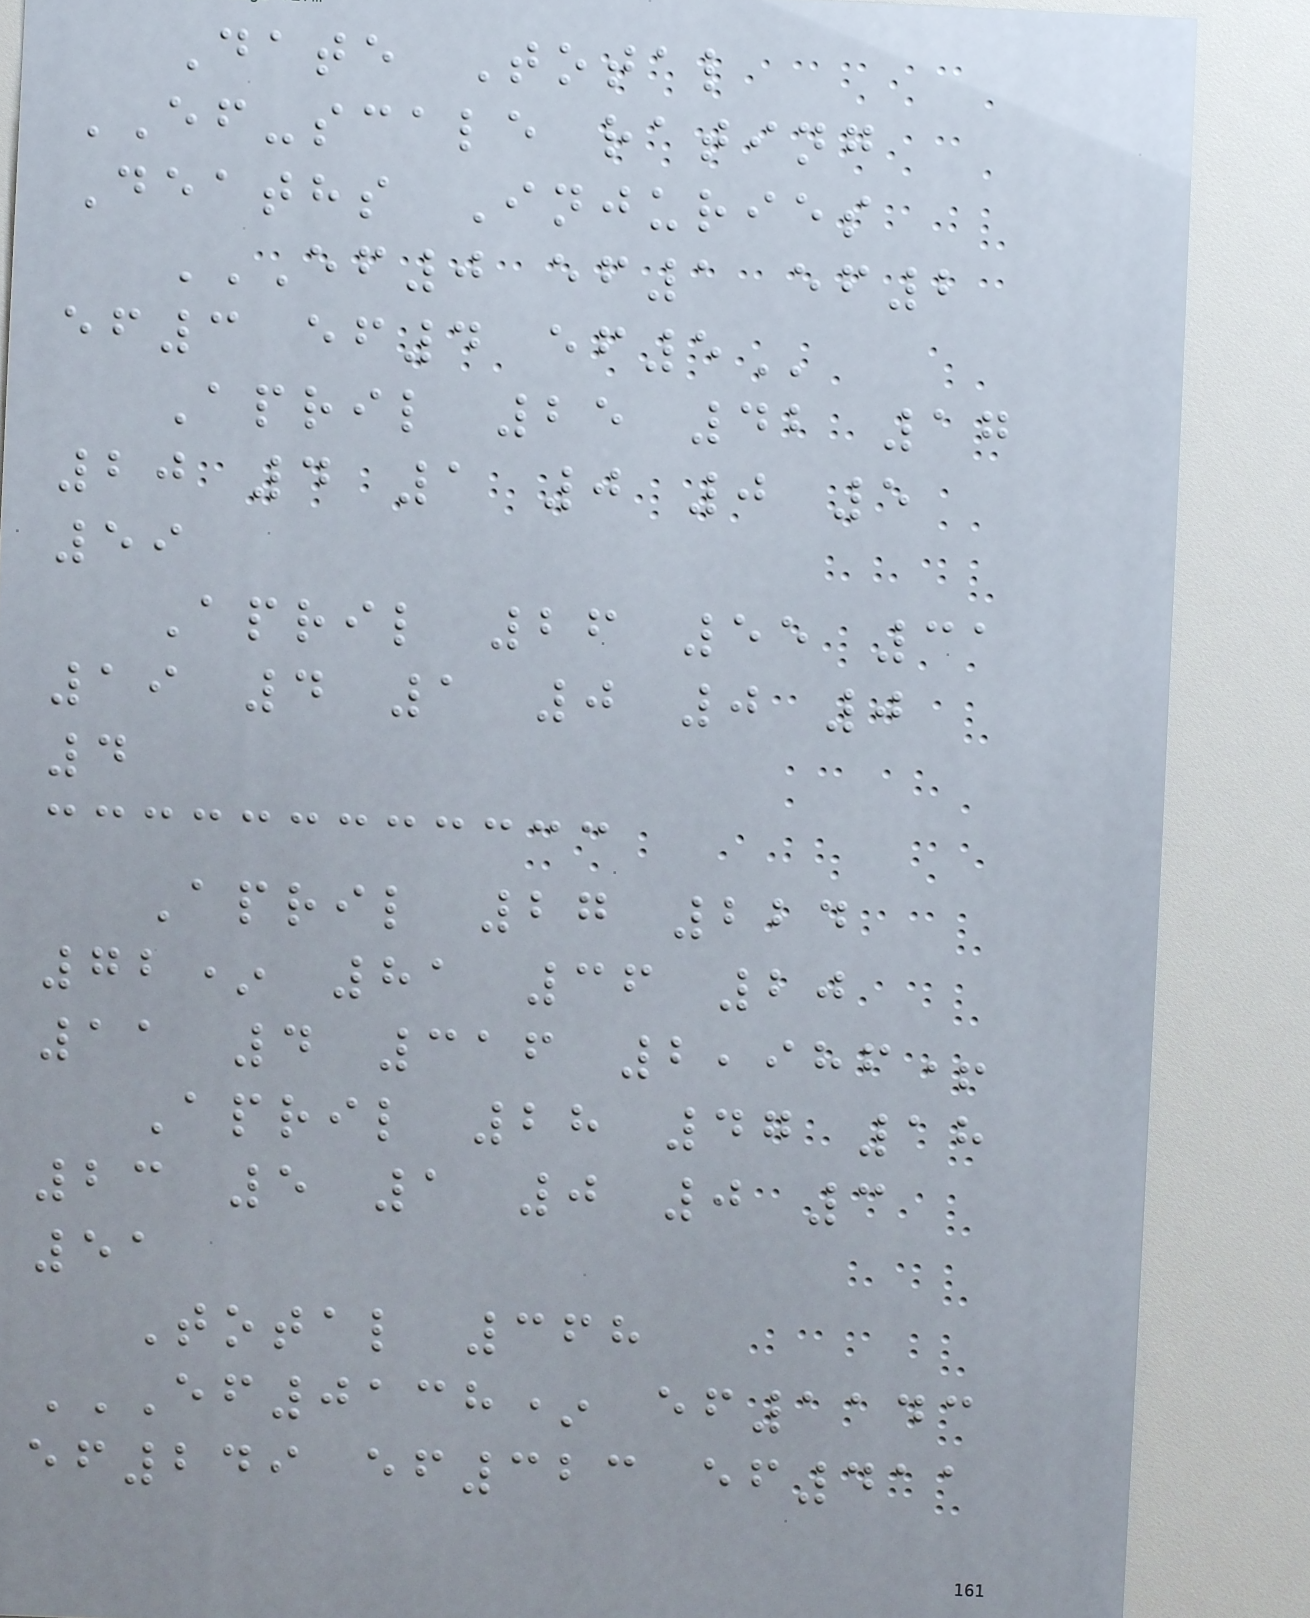Date Total
EF-scale rating
Deaths Injuries
EF0 EF1 EF2
EF3 EF4 EF5
April 25 42 17
20 4 1 0 0 5
59
April 26 55 31
19 4 1 0 0 0
4
April 27 224
72* 81 36 20
11 4 316 2,986+
April 28 47 18
23 5 1 0 0 3
51
Total 368
EF0138* EF1143
EF249 EF323 EF411
